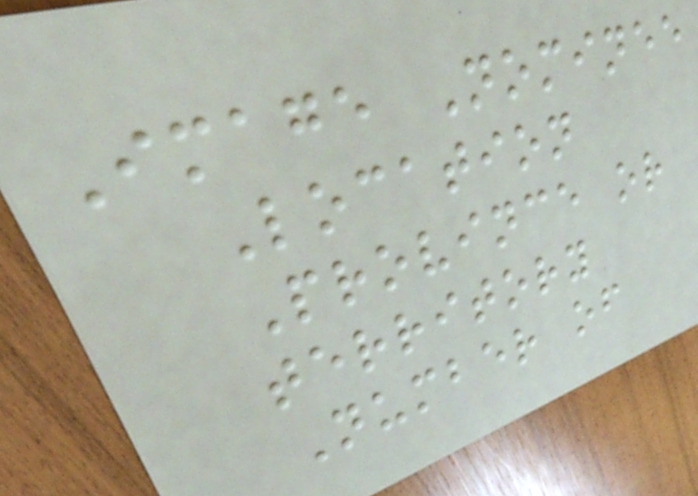Image Nominee
Location
Province or
territory
Number of
